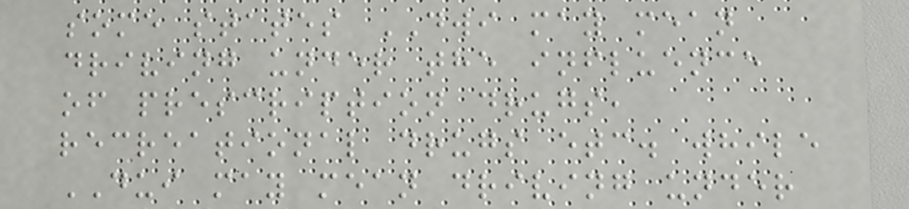some states DWI may mean
driving under the influence
of prescription drugs,
recreational drugs etc. while
DUI may mean driving under
